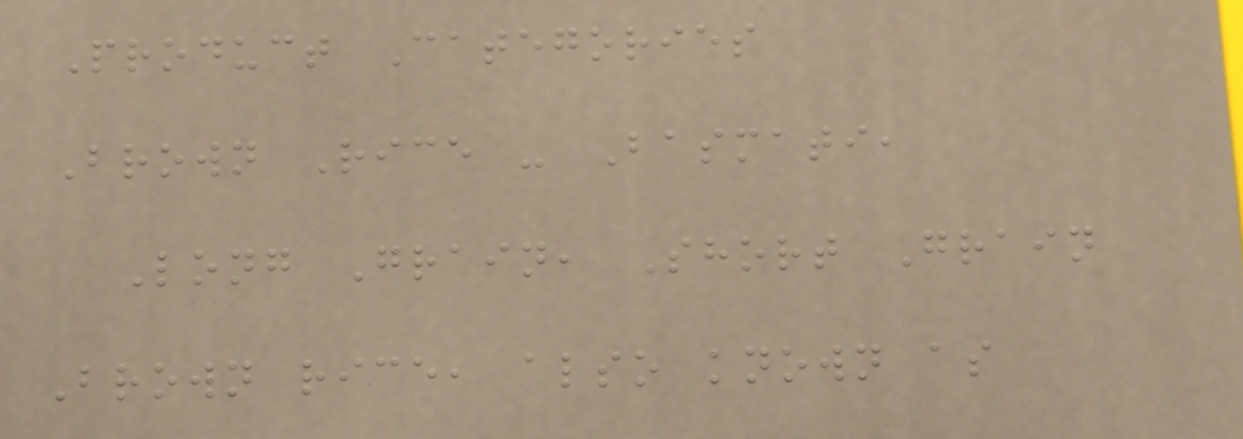Product Categories
Brown Rice - Basmati,
Long Grain, Short Grain
Brown rice, also known as
